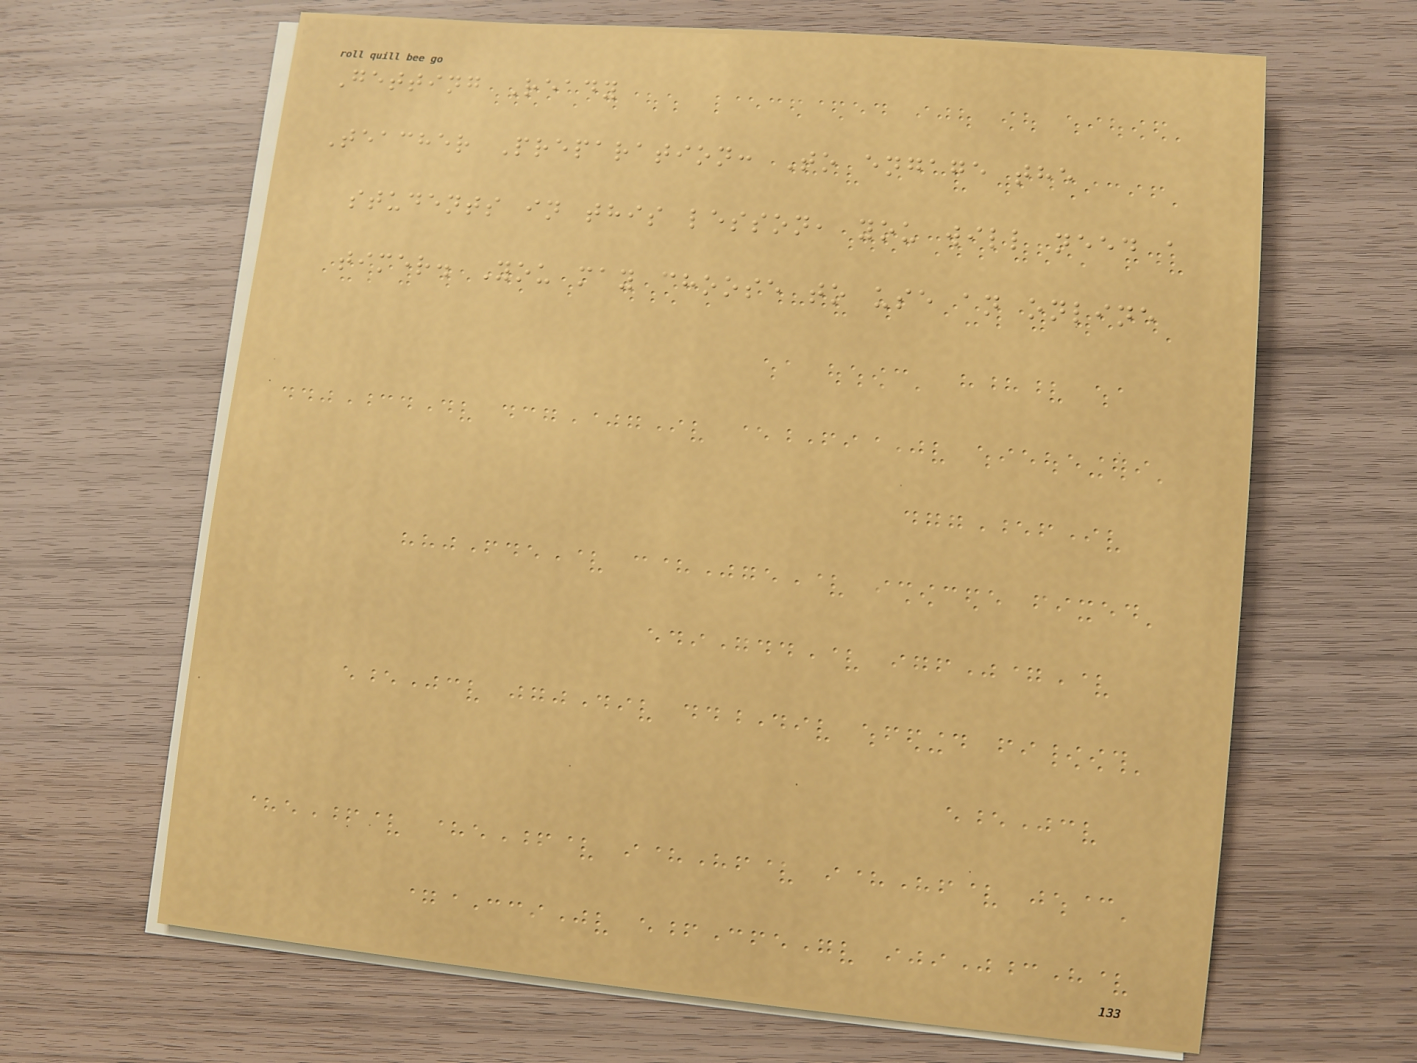Getting Ready
Teacher Preparation: To engage the
students in this lesson, you will need a
timer. You may choose to use an online
